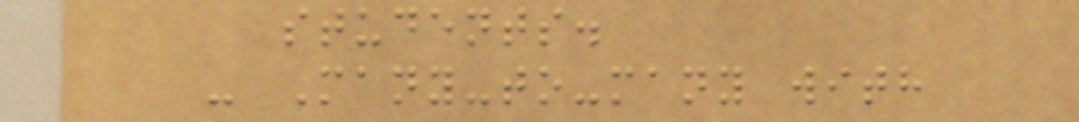students.
- Many-to-many with
